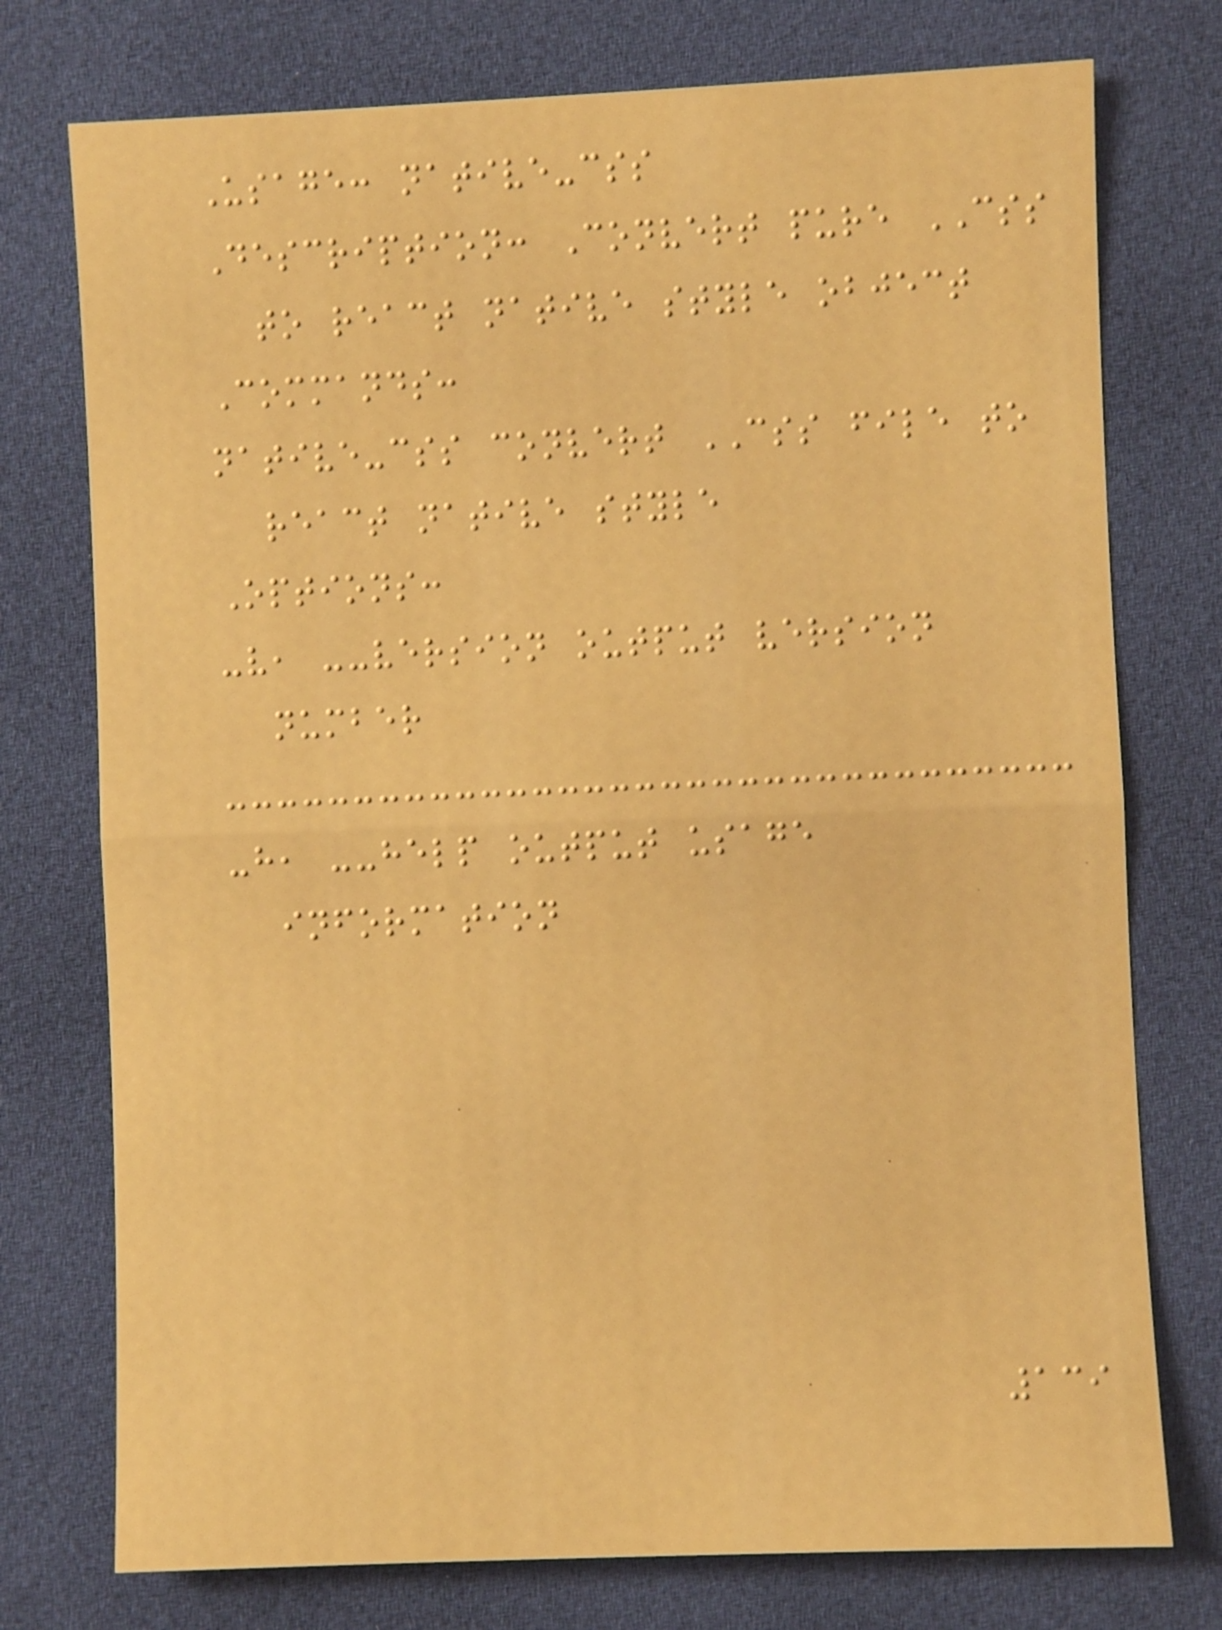Usage: native-css
Description: Convert pure CSS
to react native style object
Commands:
native-css convert CSS file to
react native style
Options:
-v, --version output version
number
-h, --help output usage
information
139
